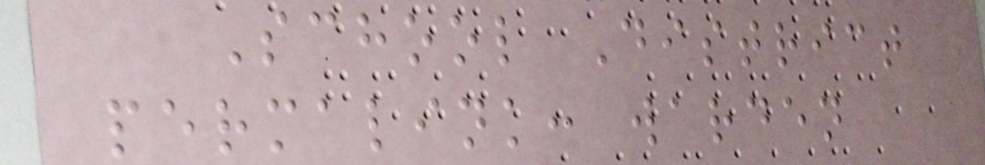School District
permalink: warden
